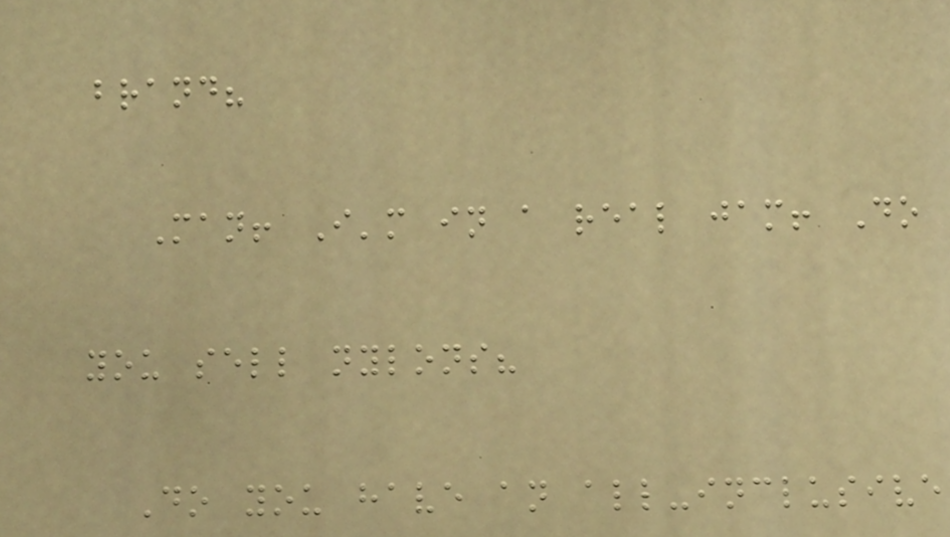brand?
Man! I'm in a real jam! Do
you sell nylons?
Do you have an all-inclusive
